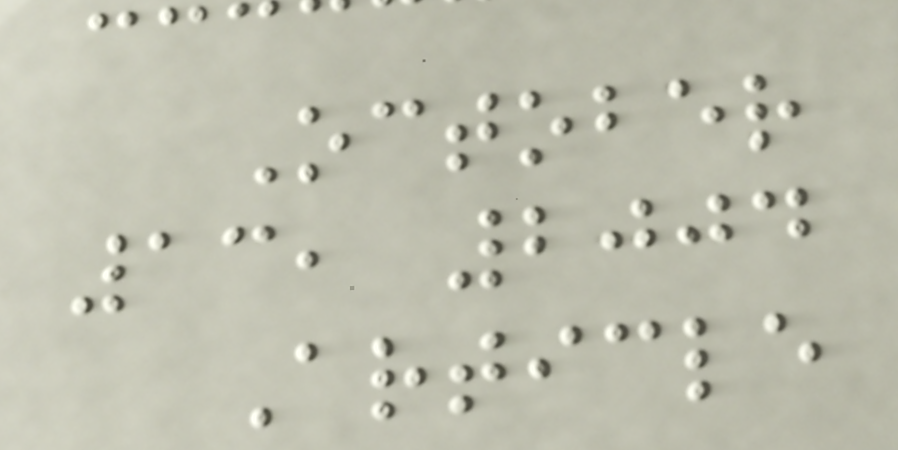October
13, 2004
Article
